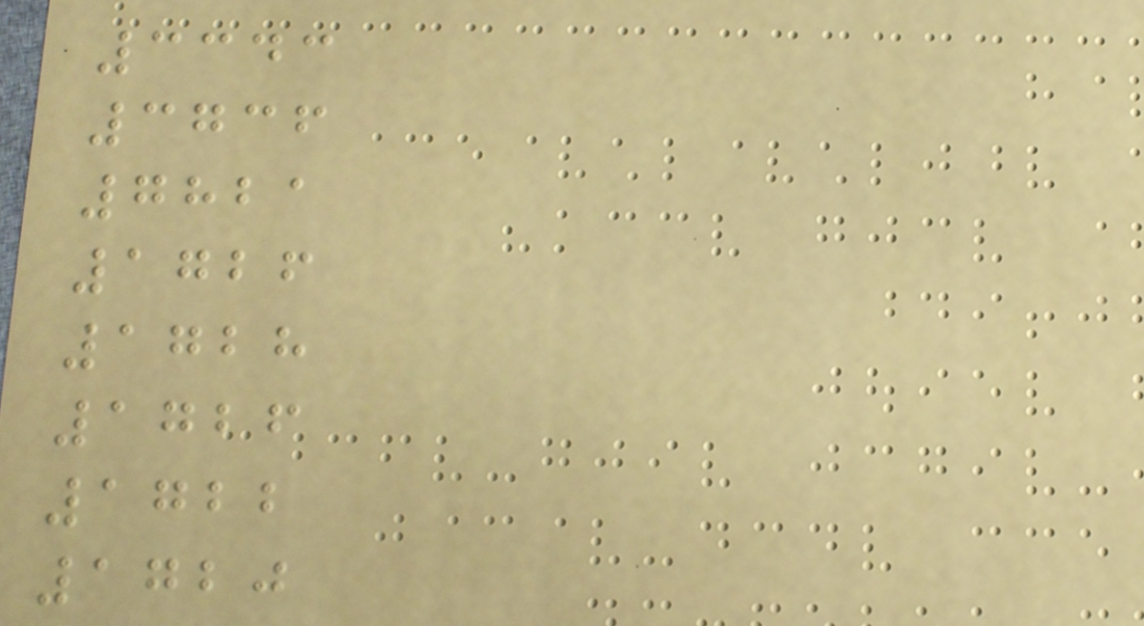3343
3736
7821
1726
1728
1726
1722
1720
